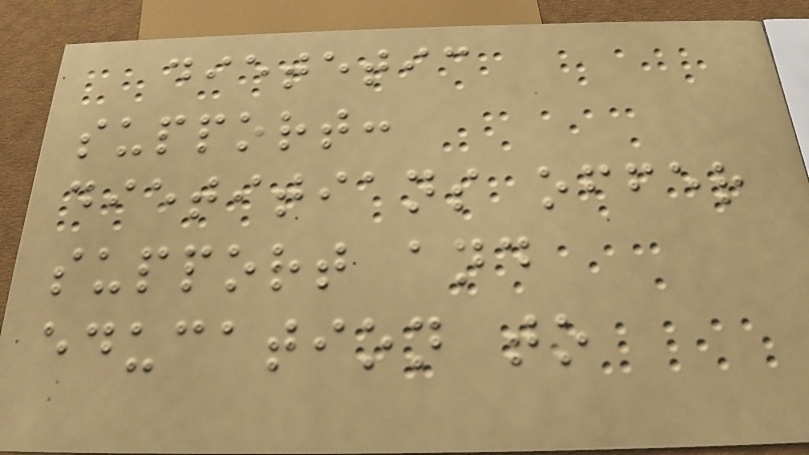dietetic
support:
dietitians offer
support and
education to
